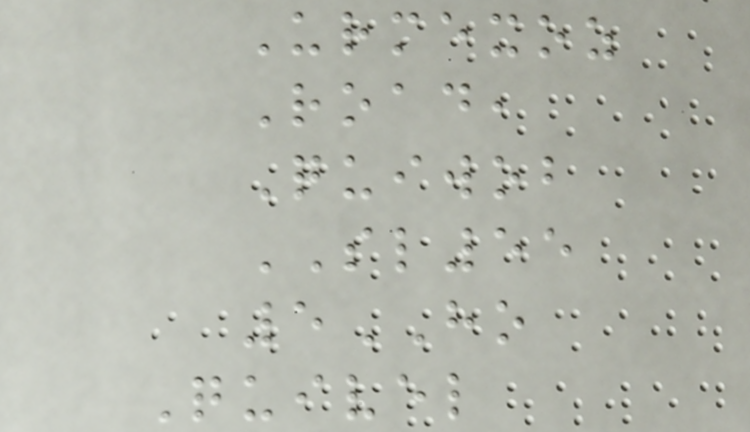Urmexoz
Road,
Quiwob
SL55
5HO
Quivel
